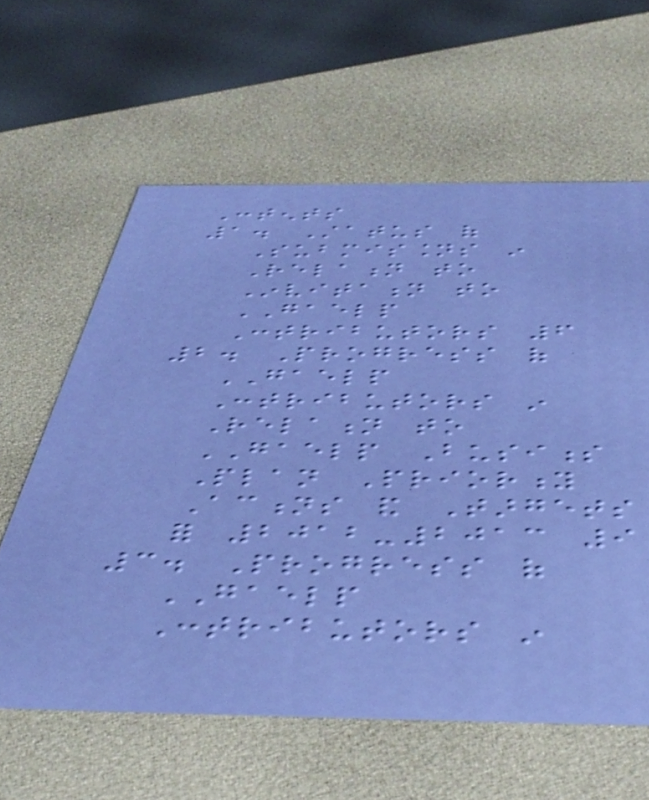Contents
1. Status of
Submissions in
Relation to
Invitation to
GAELP
Contributors 6
2. Progress of
GAELP
Contributors in
Relation to
GAELP Business
Plan Priority
Actions and Targets
for 2012-2013 9
3. Progress of
GAELP
Contributors in
